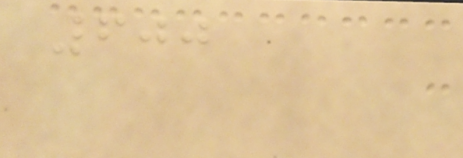600
